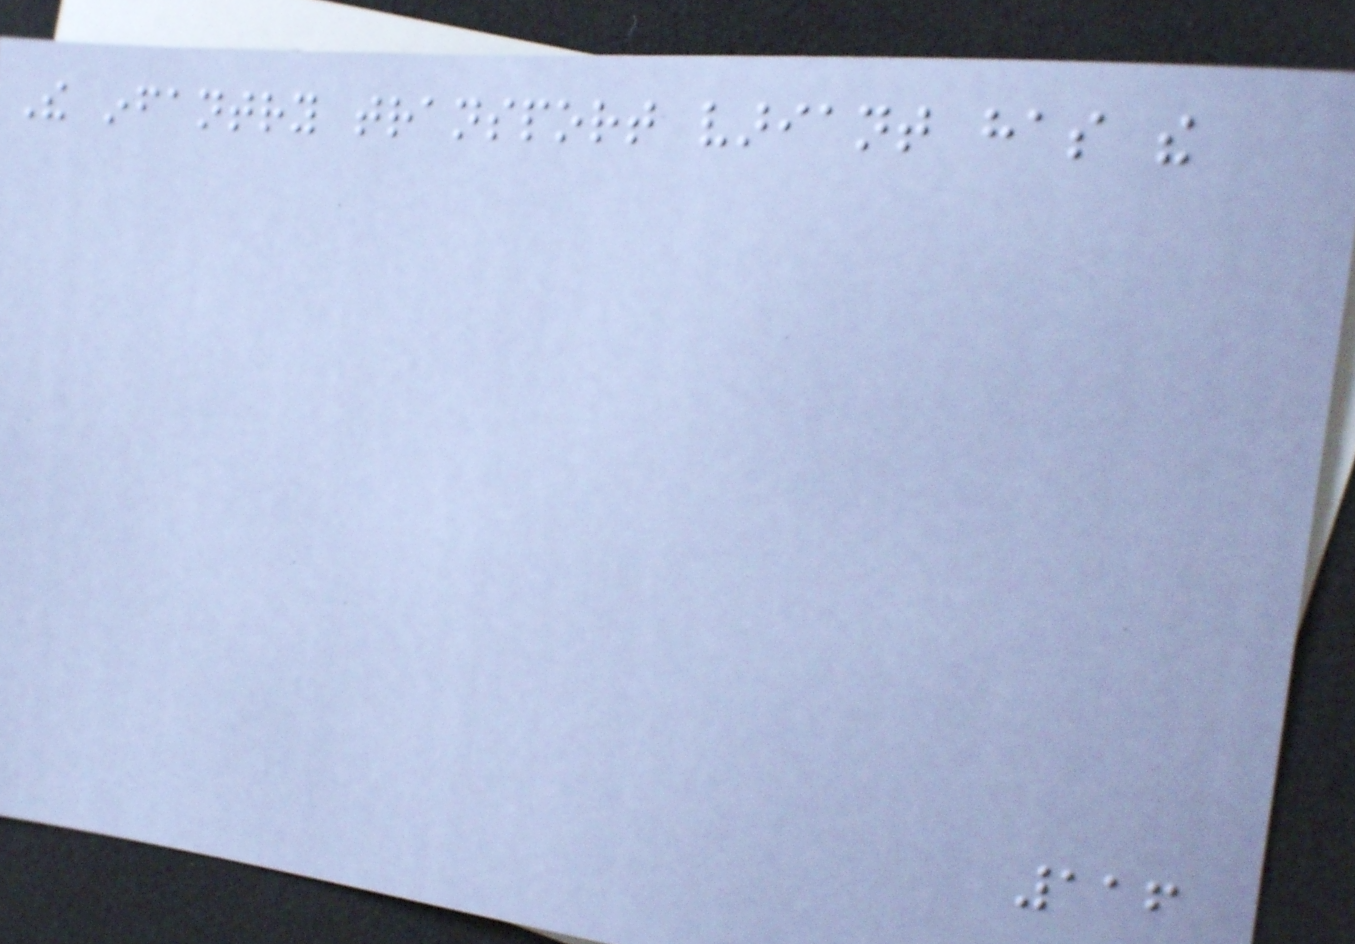The infantry transport variant has the
116
